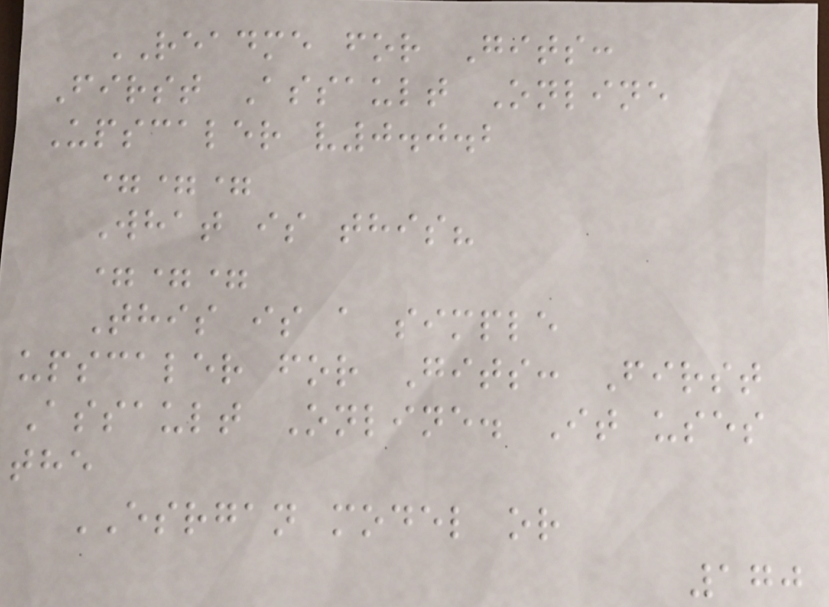README for Gits:
First Assault Online
Upscaler v0.0.2
===
What is this?
===
This is a simple
upscaler for Gits: First
Assault Online. It uses
the
ESRGAN model or
170
